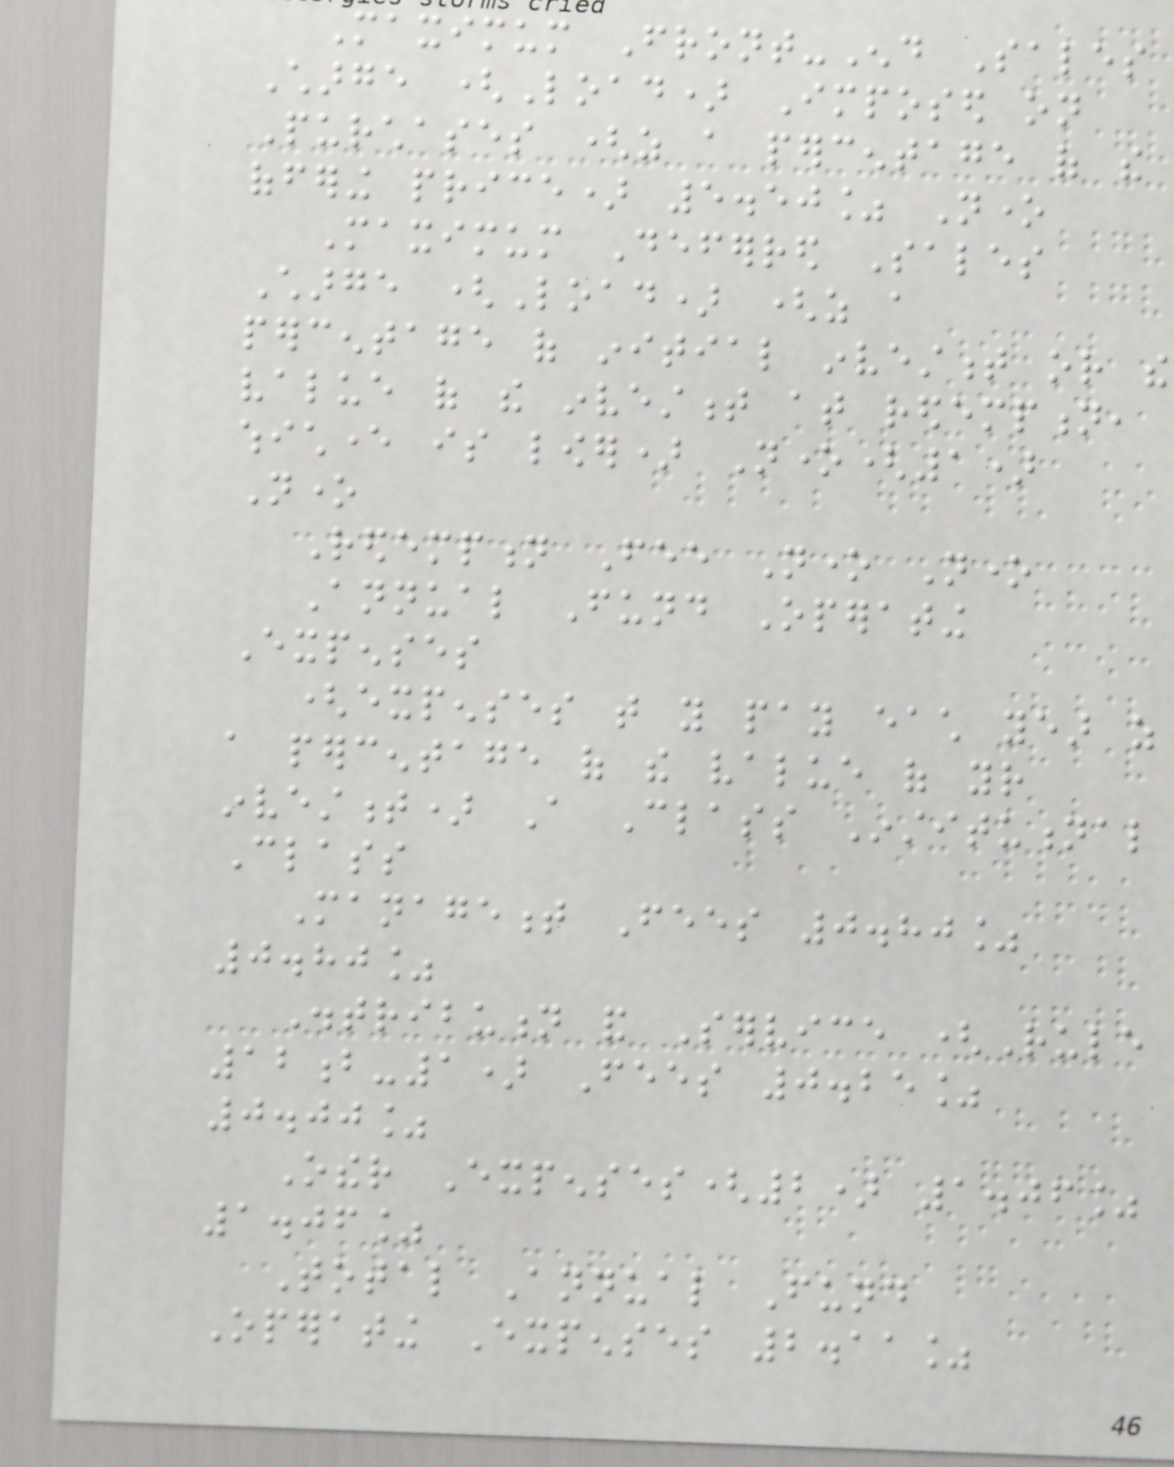Maximum Front-End Sales
Charge (Load) Imposed on
Purchases (as a percentage of the
offering price) 5.50% None
Maximum Deferred Sales
Charge (Load) (as a
percentage of initial investment or the
value of the investment at redemption,
whichever is lower) None(1)
None
Redemption Fee None None
Annual Fund Operating
Expenses
(expenses that you pay each year as
a percentage of the value of your
investment) A Class Institutional
Class
Management Fees 0.80%
0.80%
Distribution and Service (Rule
12b-1) Fees 0.25%
0.00%
Other Expenses(2) 1.06%
1.06%
Total Annual Fund
Operating Expenses 2.11%
